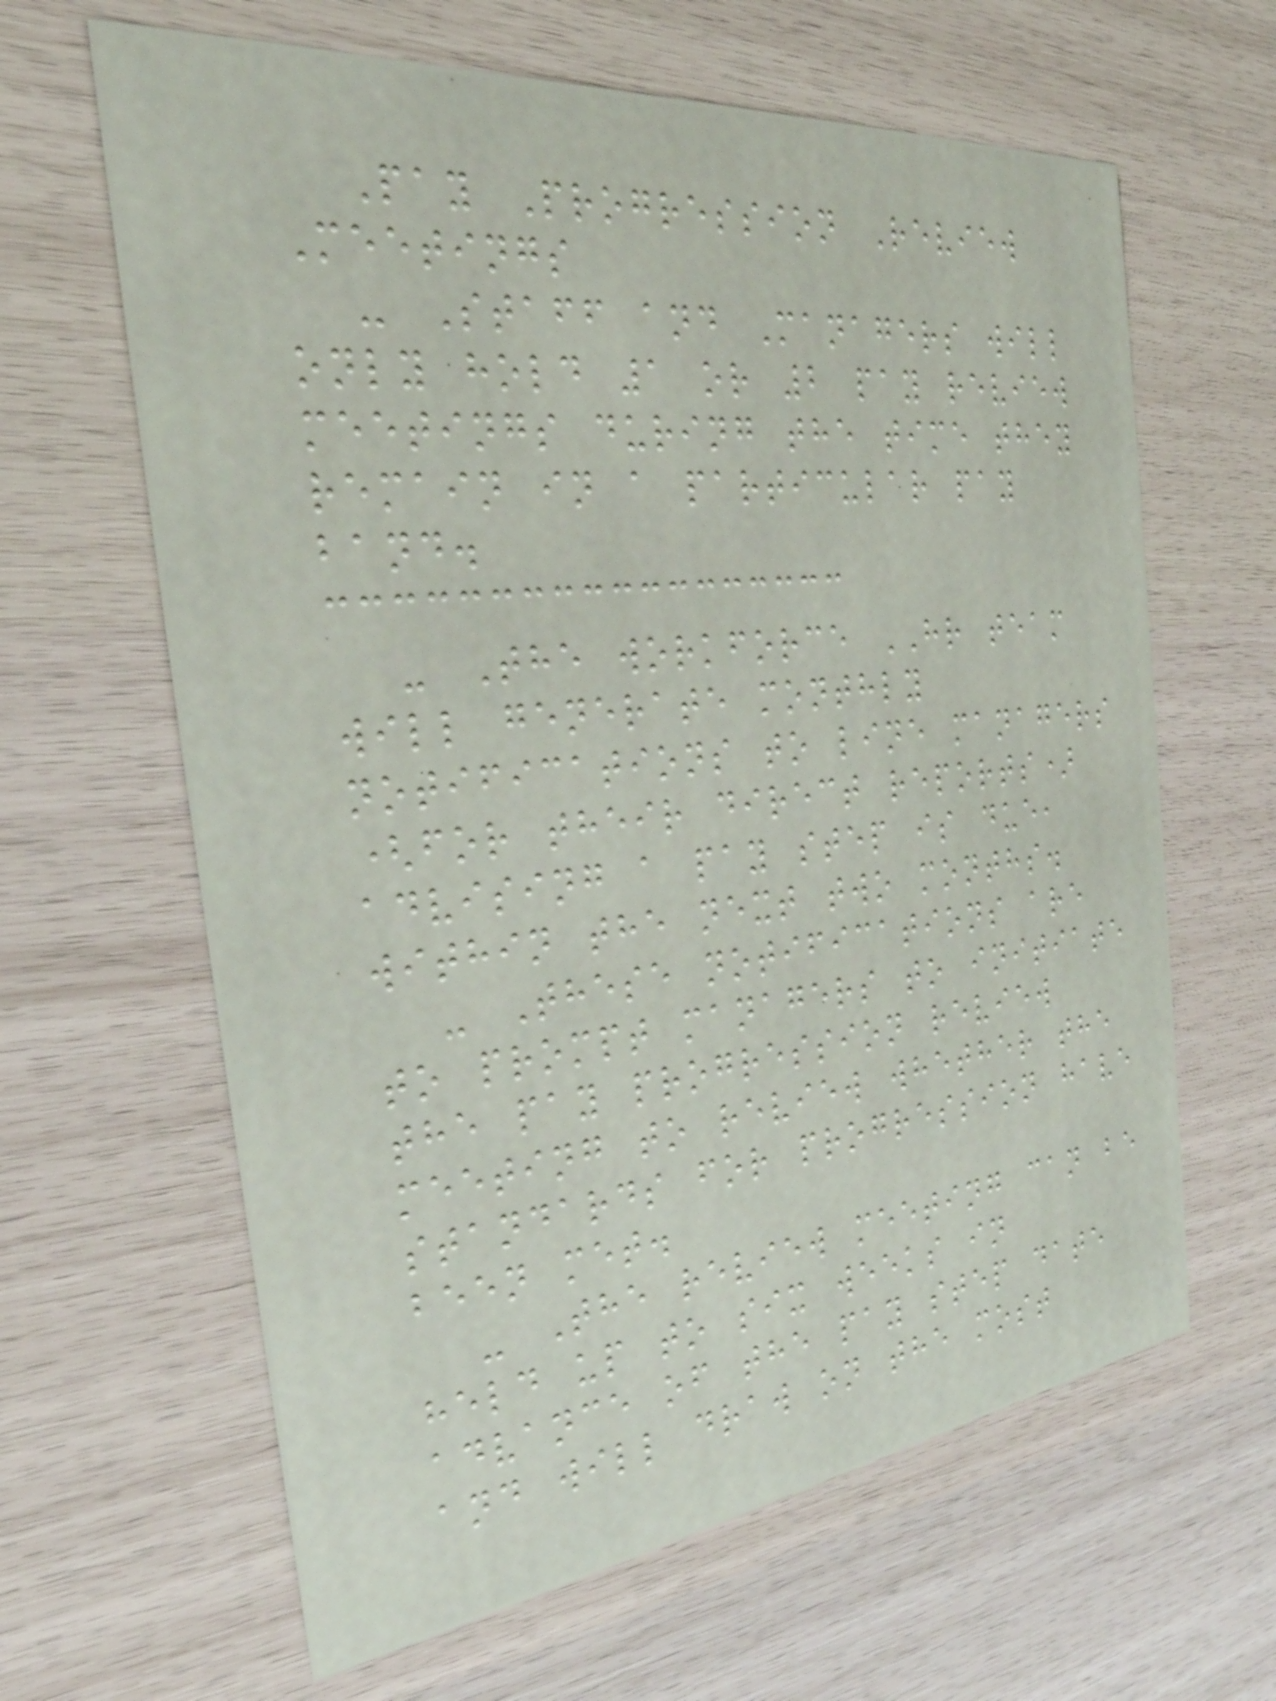Pay Progression Review
Meetings
- Staff and Managers will
only hold 1 or 2 pay review
meetings during the time they
remain in a particular pay
band.
- The workforce HR team
will generate monthly
notifications to line managers
(for their direct reports)
advising a pay step is due,
within the next two months.
- These notifications are
to prompt managers to initiate
the pay progression review
meeting to review whether the
standards for progression have
been met.
- The review meeting can be
held up to six weeks in
advance of the pay step date
and will draw on the most
